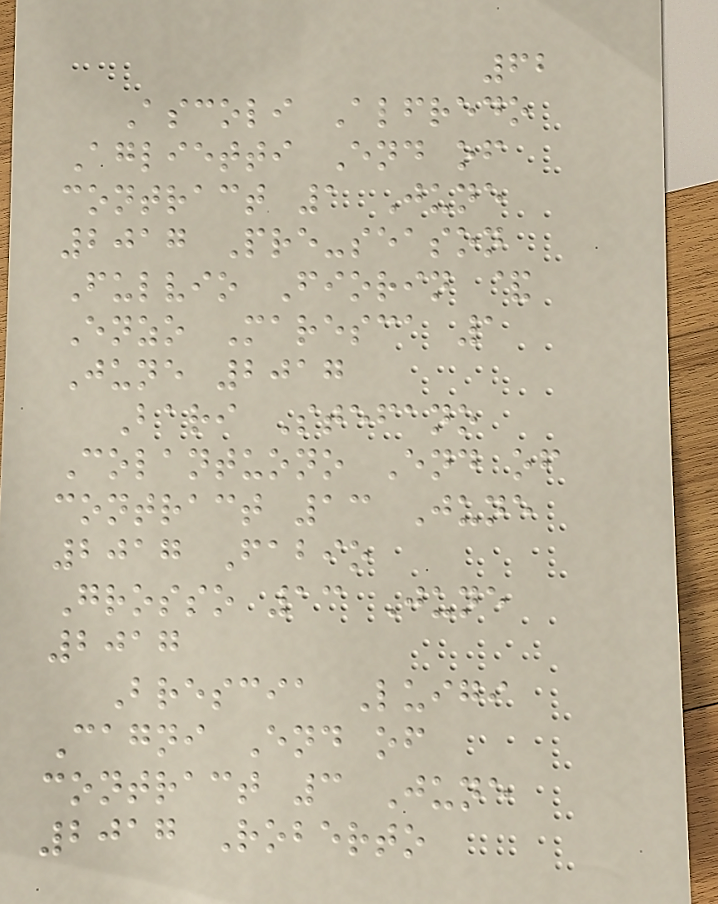62
Ascoli Alfredo
Aglietti End of
contract 1 June
2017 Pre-season
Fulvio Fiorin &
Enzo Maresca 1
June 2017
Bari Stefano
Colantuono End of
contract 13 June
2017 Fabio
Grosso 13 June
2017
Brescia Luigi
Cagni End of
contract 3 June
2017 Roberto
